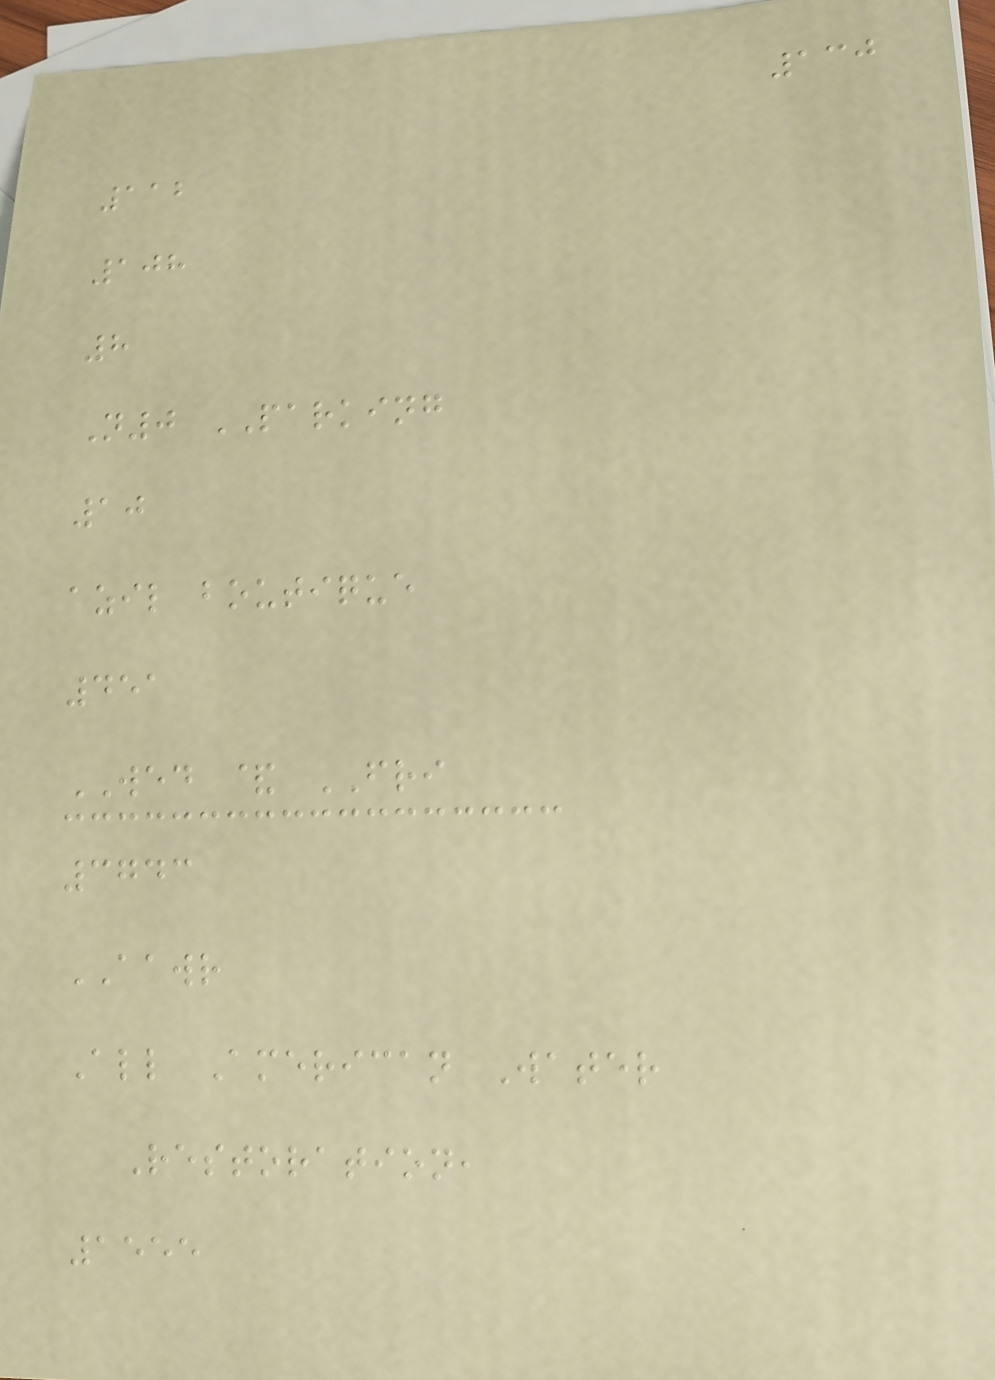130
112
108
8
N0 PARKING
10
azil boutique
451
WED & FRI
3743
AAWR
All American Water
Restoration,
1555
